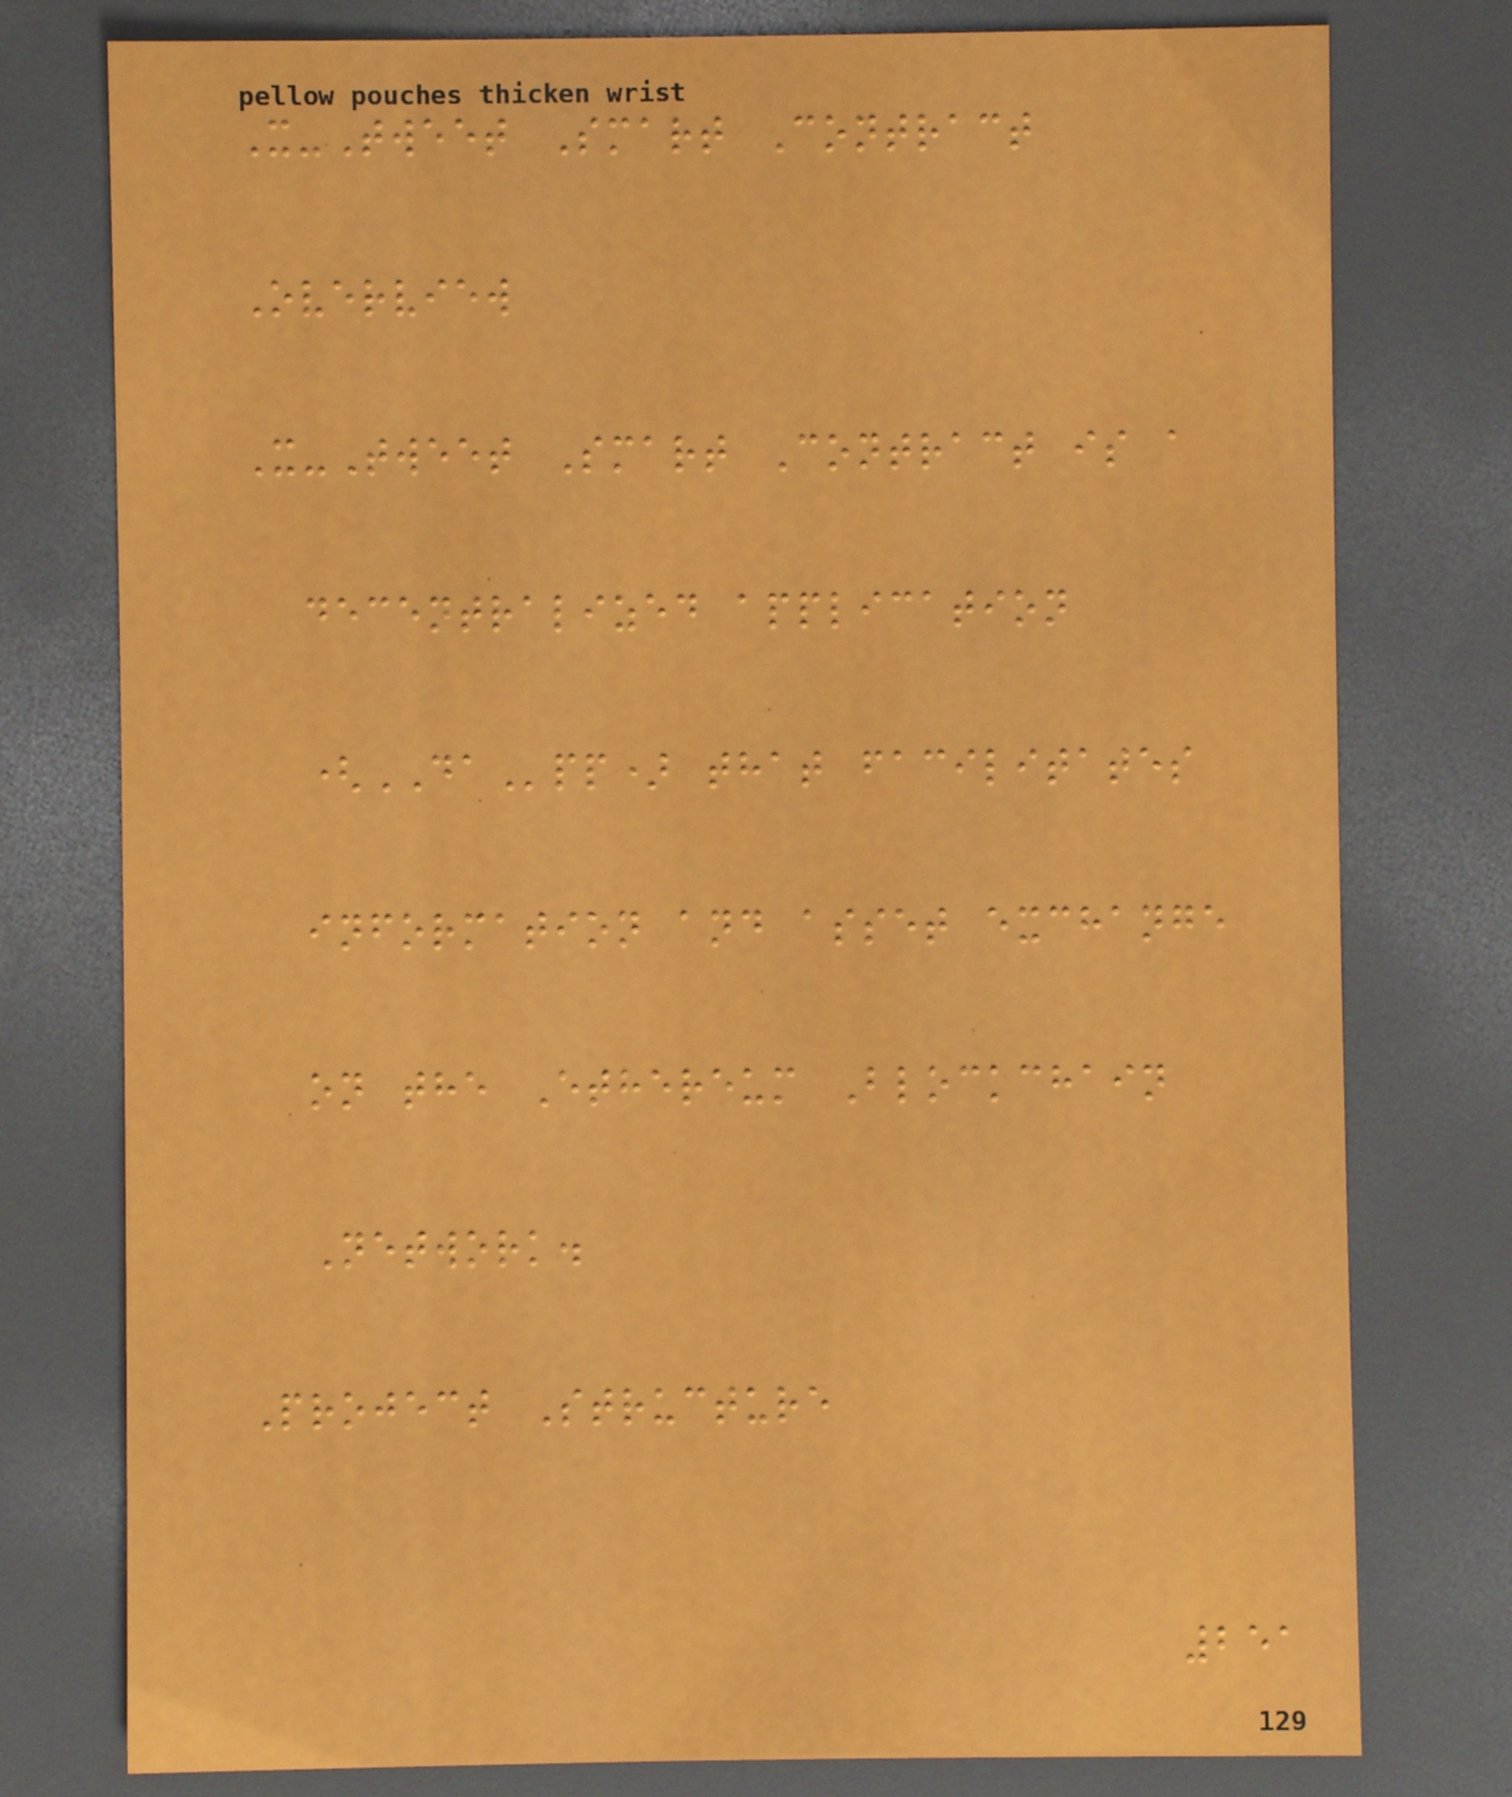X-Tweet Smart Contract
Overview
X-Tweet Smart Contract is a
decentralized application
(DApp) that facilitates
information and asset exchange
on the Ethereum Blockchain
Network.
Project Structure
251
